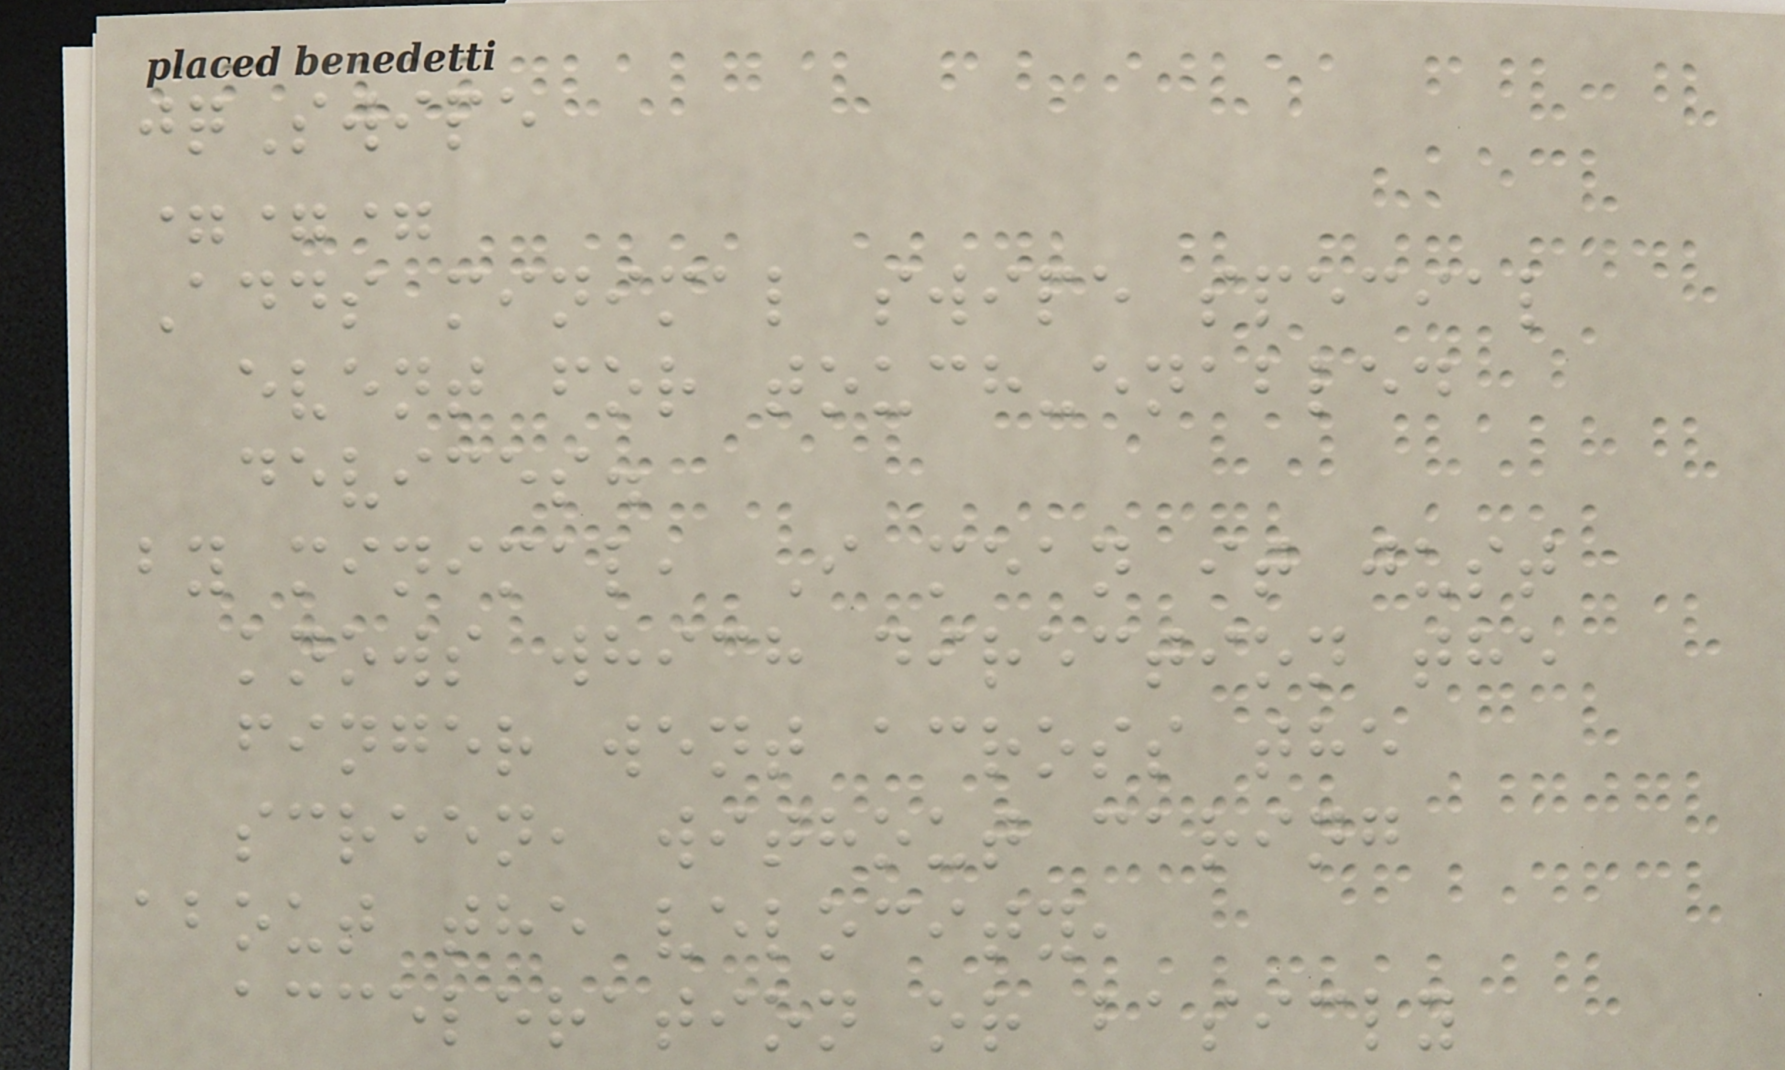jqSwipe
===
Adds minimal swipe special
event for touch-enabled
devices.
by minimal, I mean it just
knows which direction the
finger went across the
screen, without caring
about the velocity,
acceleration or basicly
